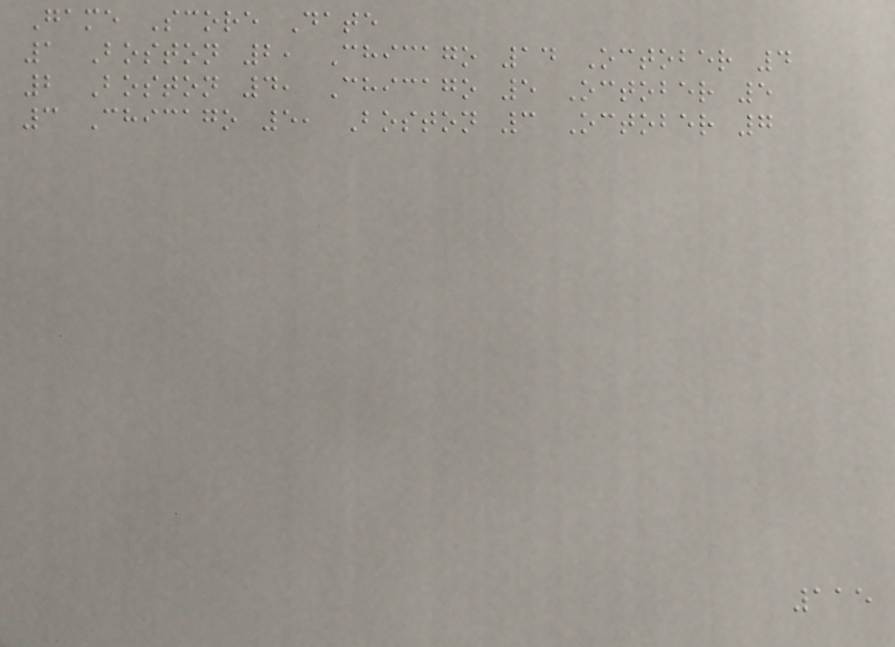Game Score Date
1 Boston 2, Chicago 14 October 4
2 Boston 4, Chicago 5 October 5
3 Chicago 5, Boston 3 October 7
115
